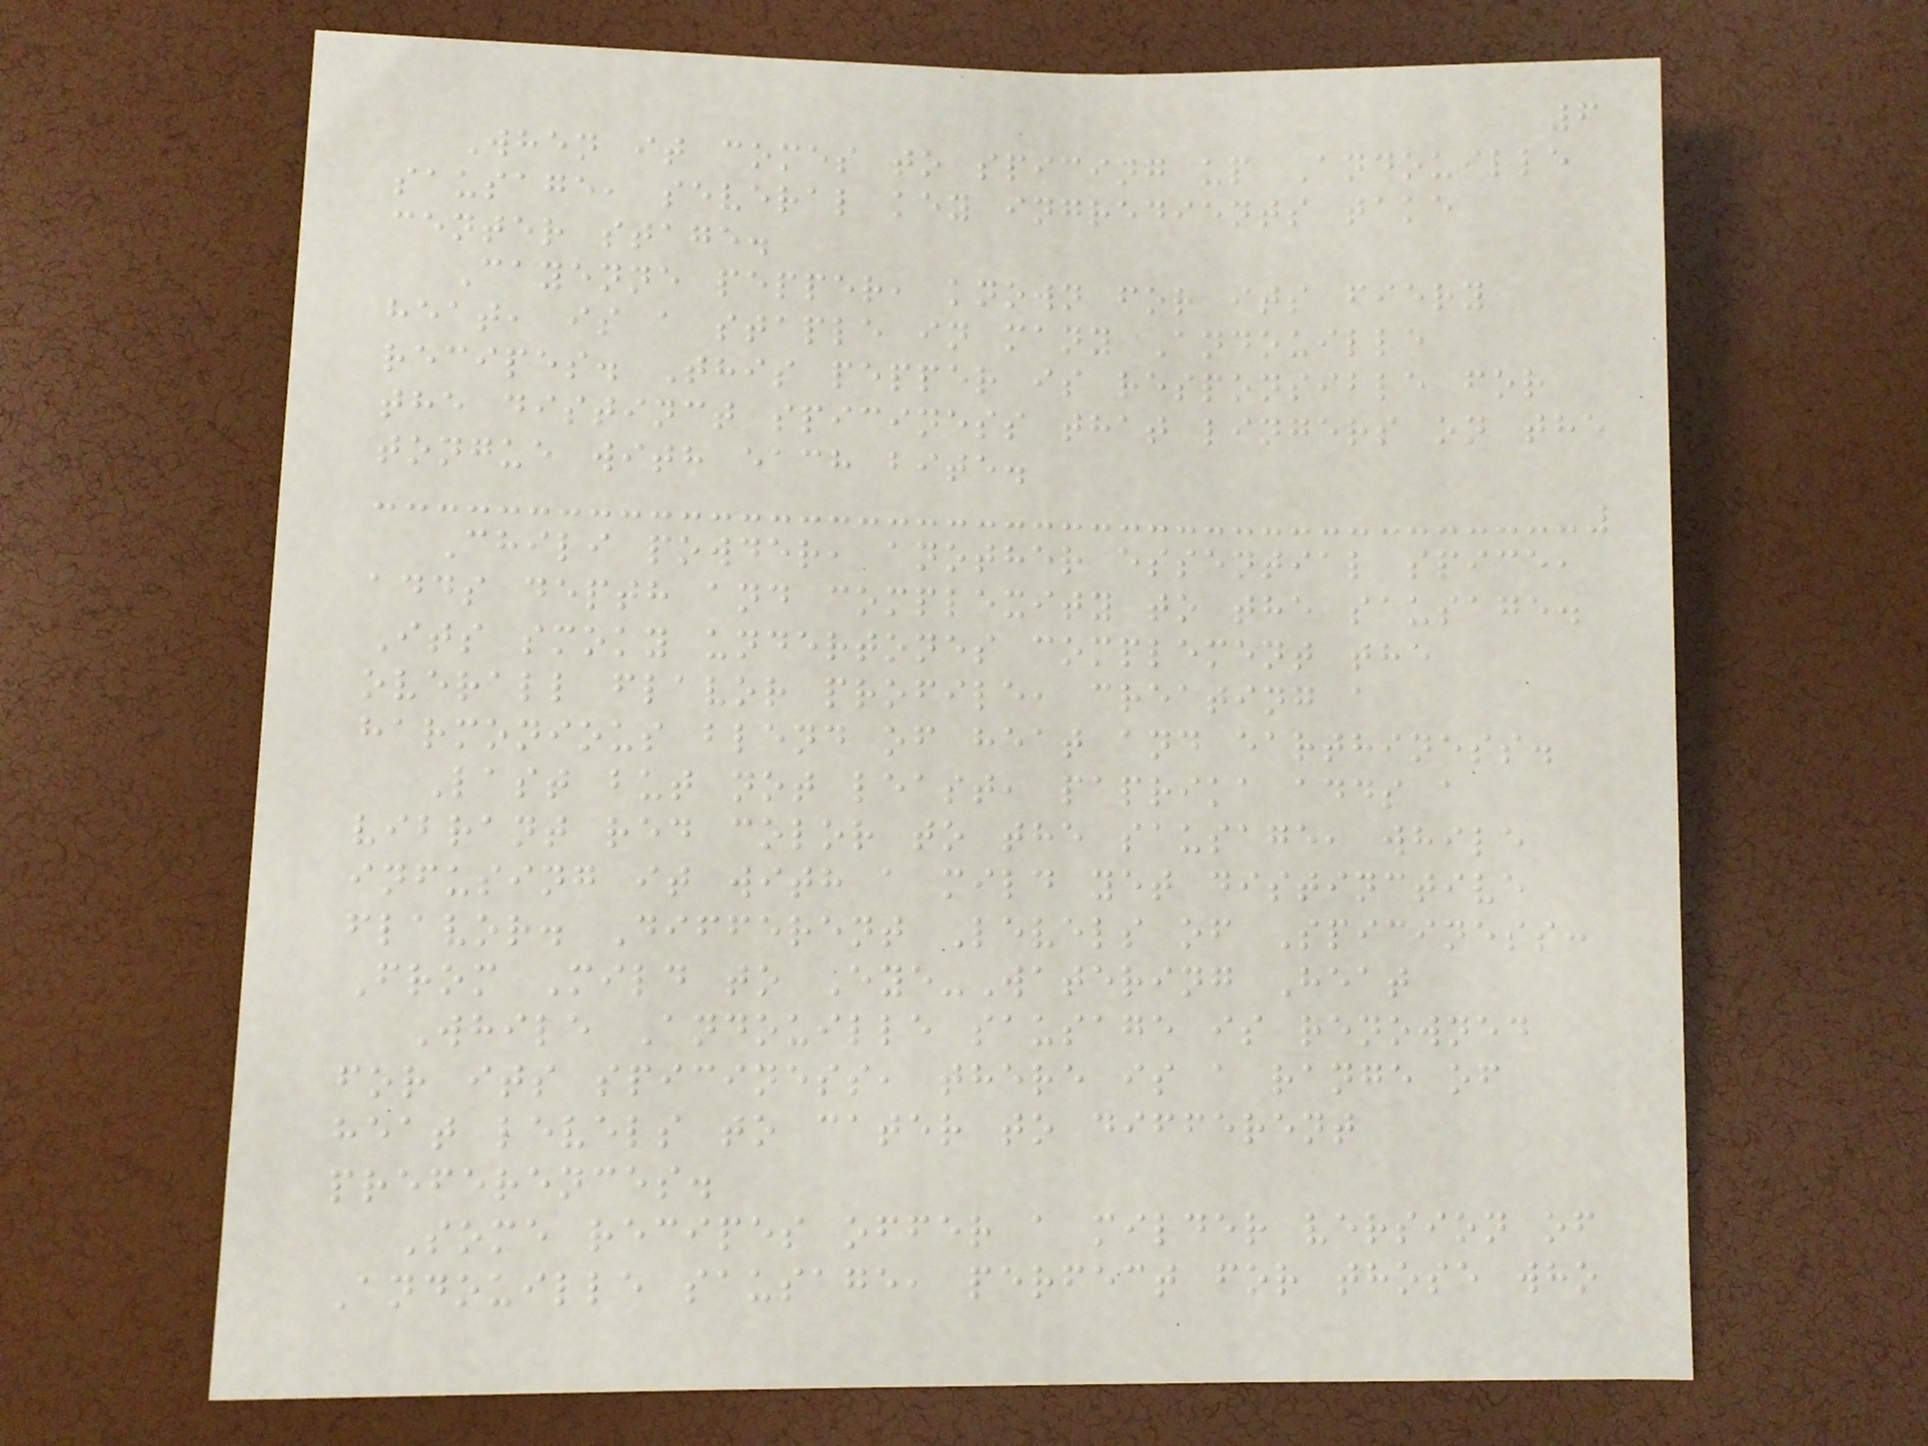6
When it comes to spicing up Andouille
sausage, several key ingredients take
center stage.
Cayenne pepper, known for its fiery
heat, is a staple in many Andouille
recipes. This pepper is responsible for
the distinct spiciness that lingers on the
tongue with each bite.
Chili powder, another essential spice,
adds depth and complexity to the sausage.
Its smoky undertones complement the
overall flavor profile, creating a
harmonious blend of heat and earthiness.
Last but not least, paprika adds a
vibrant red color to the sausage, while
infusing it with a mild yet distinctive
flavor. Different Levels of Spiciness:
From Mild to Eye-Watering Heat
While Andouille sausage is renowned
for its spiciness, there is a range of
heat levels to cater to different
preferences.
Some recipes offer a milder version of
Andouille sausage, perfect for those who
